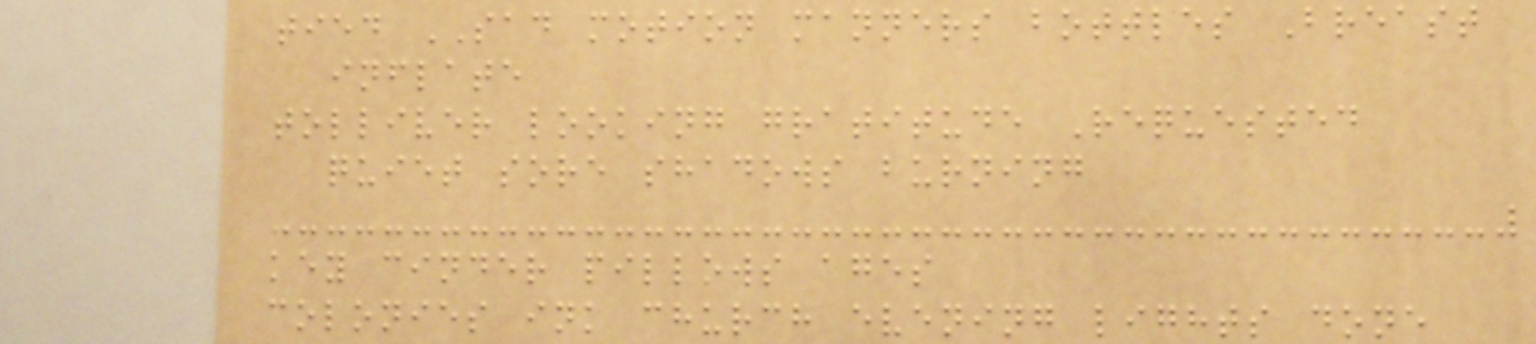tied SAD motion manners bottles Breast
inflate
tolliver looking gratitude Requested
quiet sore shadows burning
key cinder pillows ages
colonies ink church evening lights done
